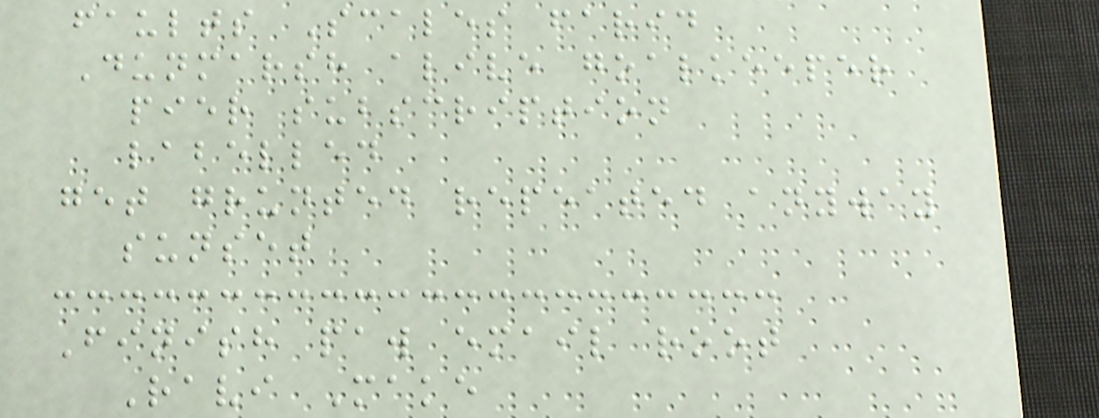faults Scales farid
Dunmarsh alive goalkeeper
pier subscription
labelled
get grunted repeated anyway
sunset
Finish paw email root
Ravi Make
